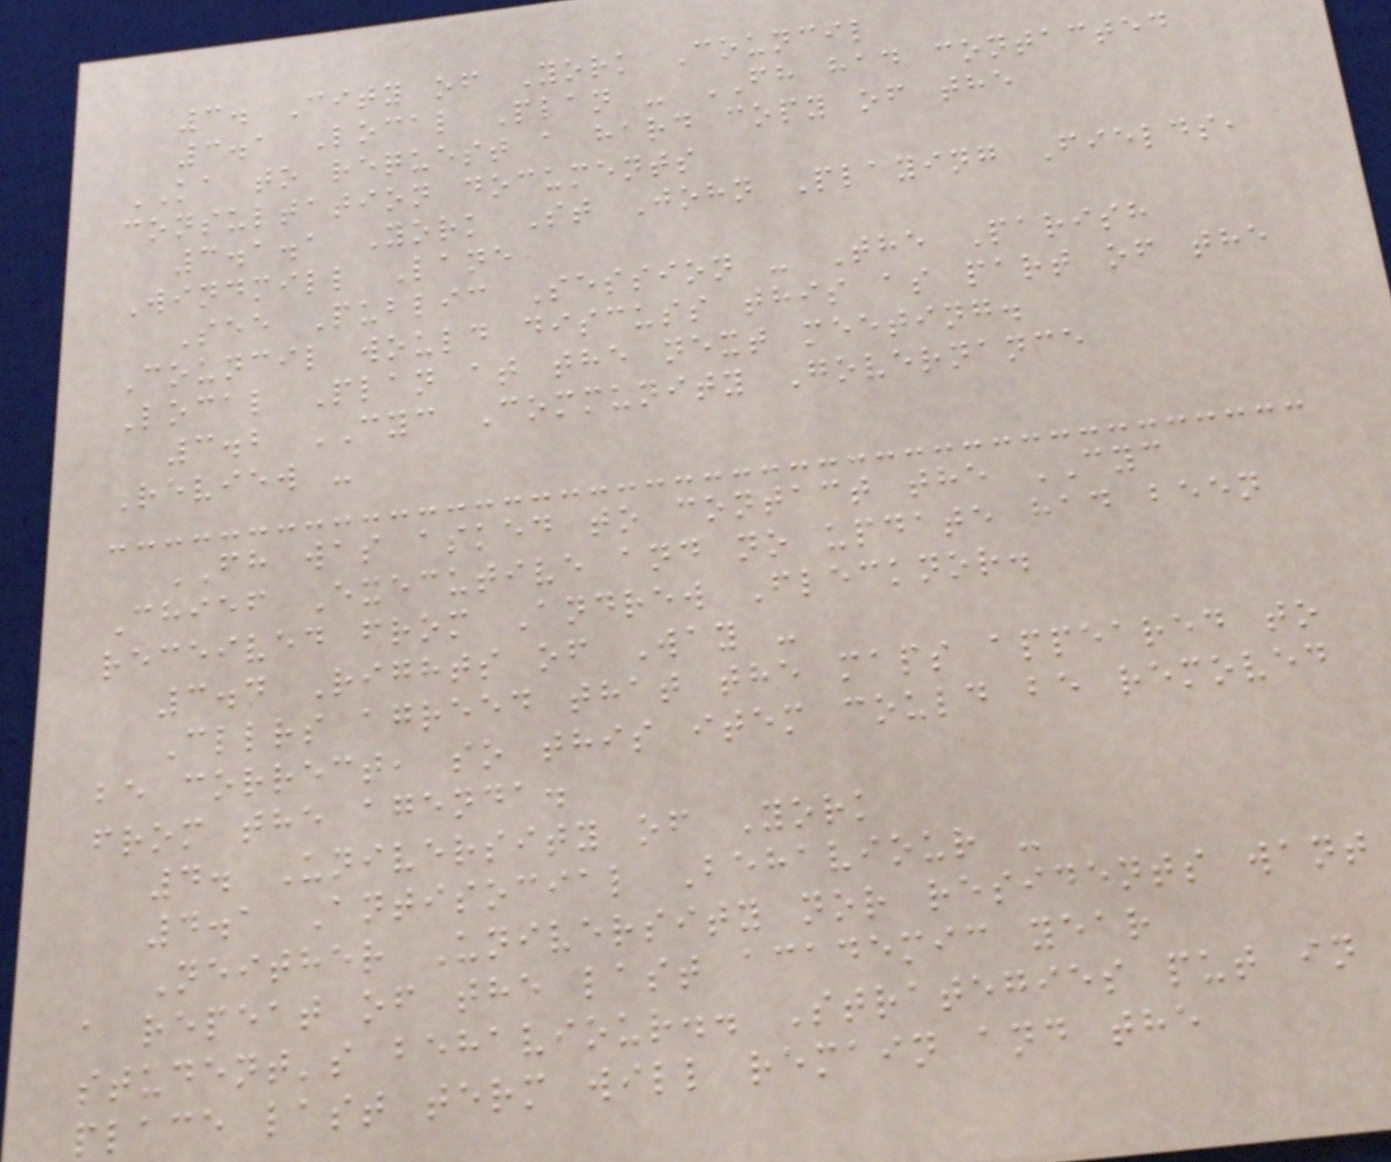3. City of York Council
3.1 Local Plan - FH had contacted
KA to request a hard copy of the
consultation documents
3.1.1 York St John Playing Fields,
Windmill Lane
See Public Session - The Parish
Council would discuss this as part of the
Local Plan at the next meeting.
3.2 CYC Community Governance
Review -
FH was asked to contact the CYC
Chief Executive and no update had been
received from Andrew Flecknor.
3.4 Rights of Way -
Cllrs agreed that the maps appeared to
be correct, so this item could be removed
from the agenda.
4. University of York
4.1 Antisocial Behaviour -
Neither University nor residents want
a repeat of the last academic year
student's behaviour.. Strategies put in
place last term will remain and the
